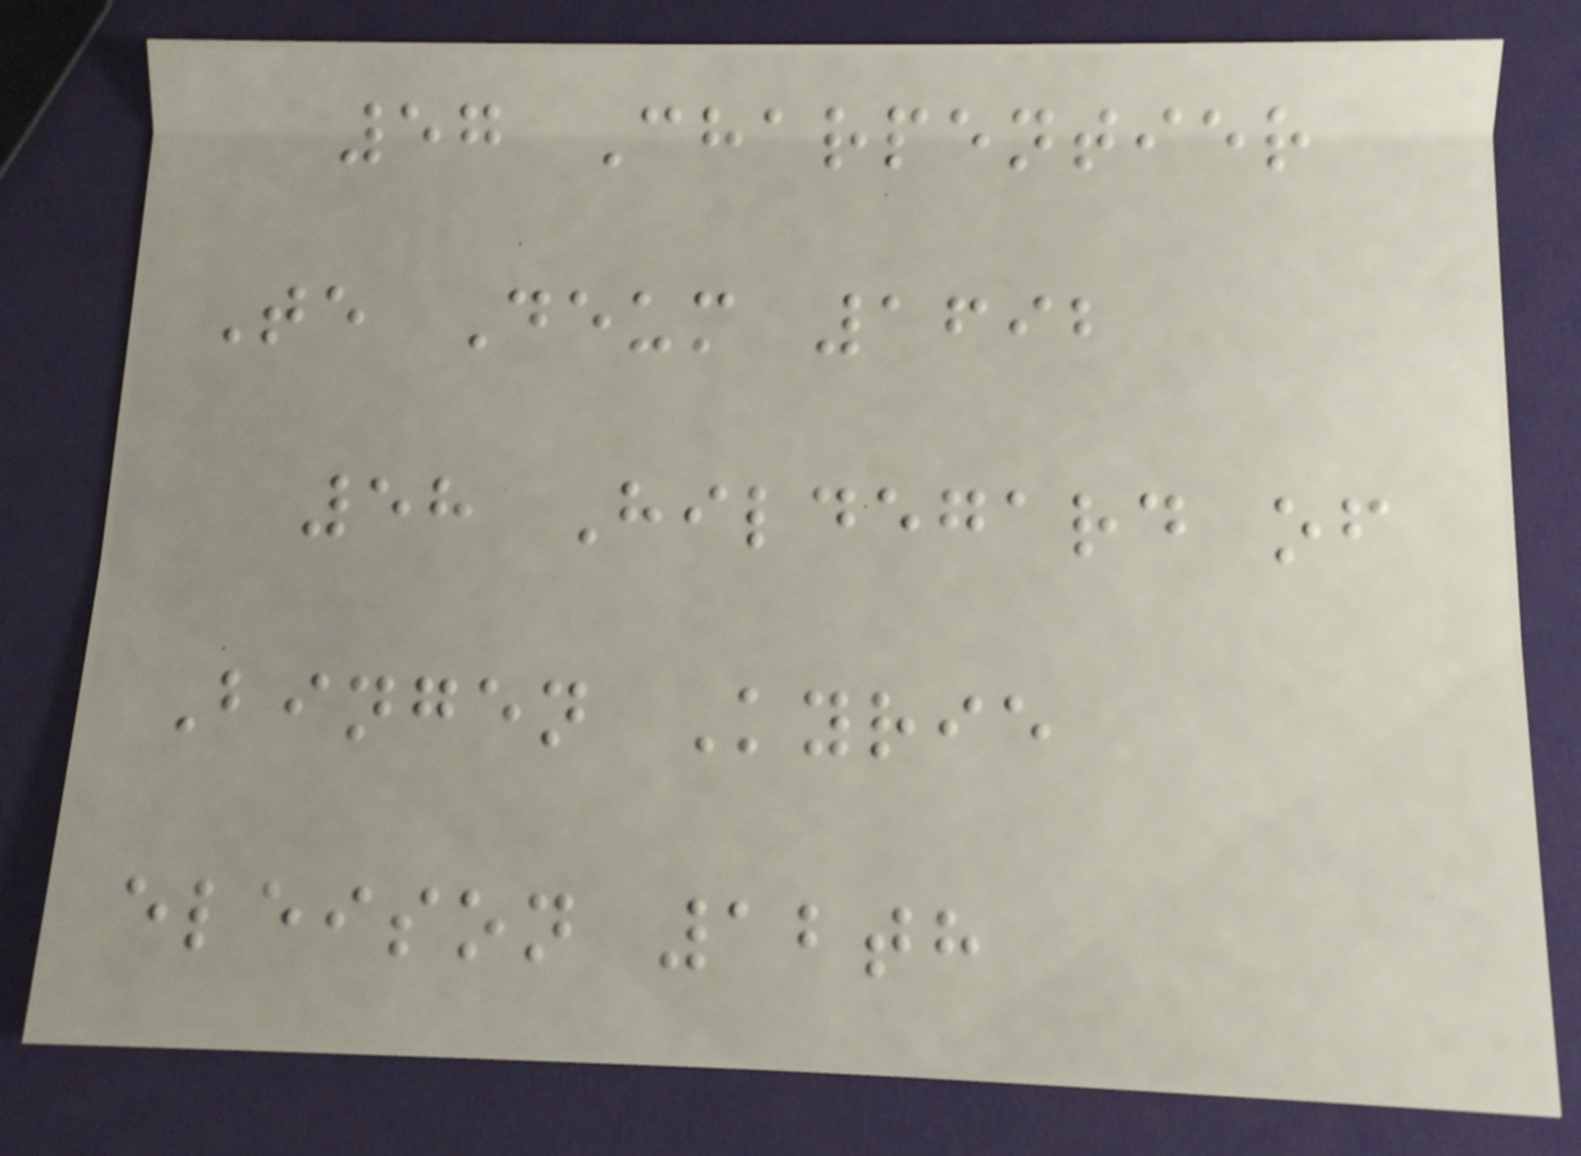57 Charpentier
Te Deum 1692
58 Hildegard of
Bingen Kyrie
eleison 12th
